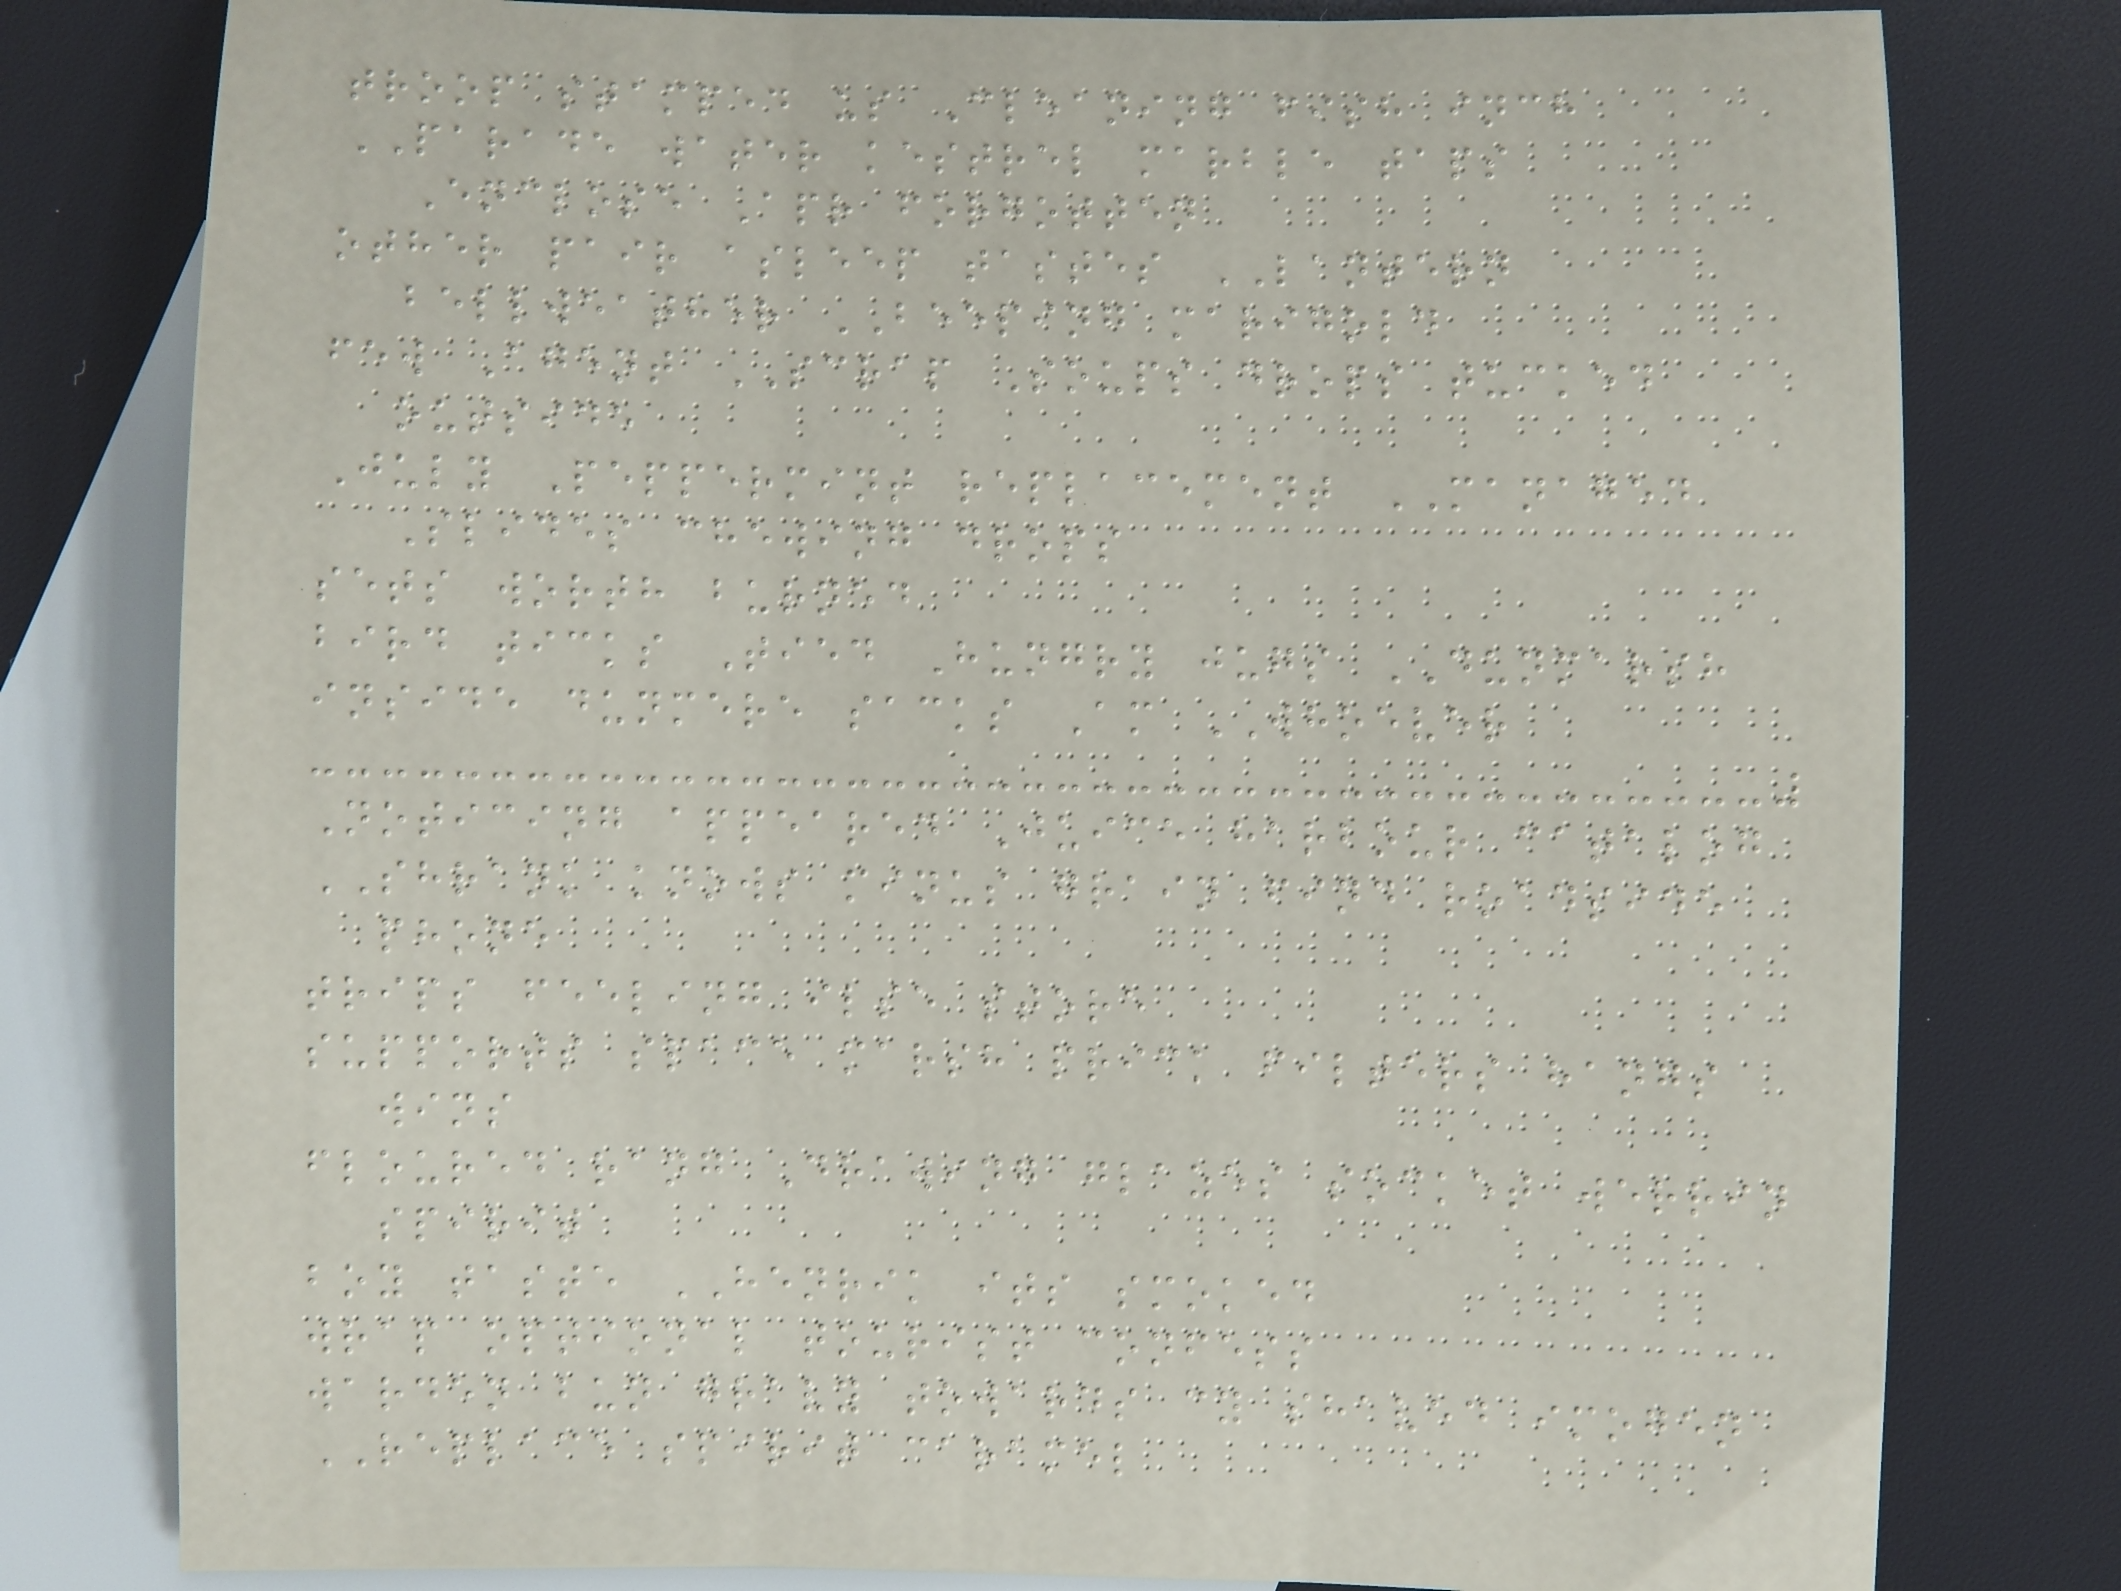troop stamped us Cleaning fish inch
PARADE water kestrel marble taps
Enclose Apr forgotten
other pair asleep tastes LANTERN
bellweather BEEPING marigold
few Agent SCRAP Soups drops tucked
outside
July Peppermint replacement MANAGED
Slides chewing drops
sets worth burned
bird ticks Tied Hungry jugs DUNMARSH
inside dunmere sacks Am WHOEVER
Noticing appeared Juice harbour catalog
SHRANK knows minus grain find roadside
phone
trips feeling ilse store
supports space marsh prick filters hangs
wins
floured rang Drawing glazes socket werrin
spirit
boy taste HENRIK its smoked
wrap optional tourist confess
warden bun gravy towards cy shaved imogen
REPLACE spirit caramel
